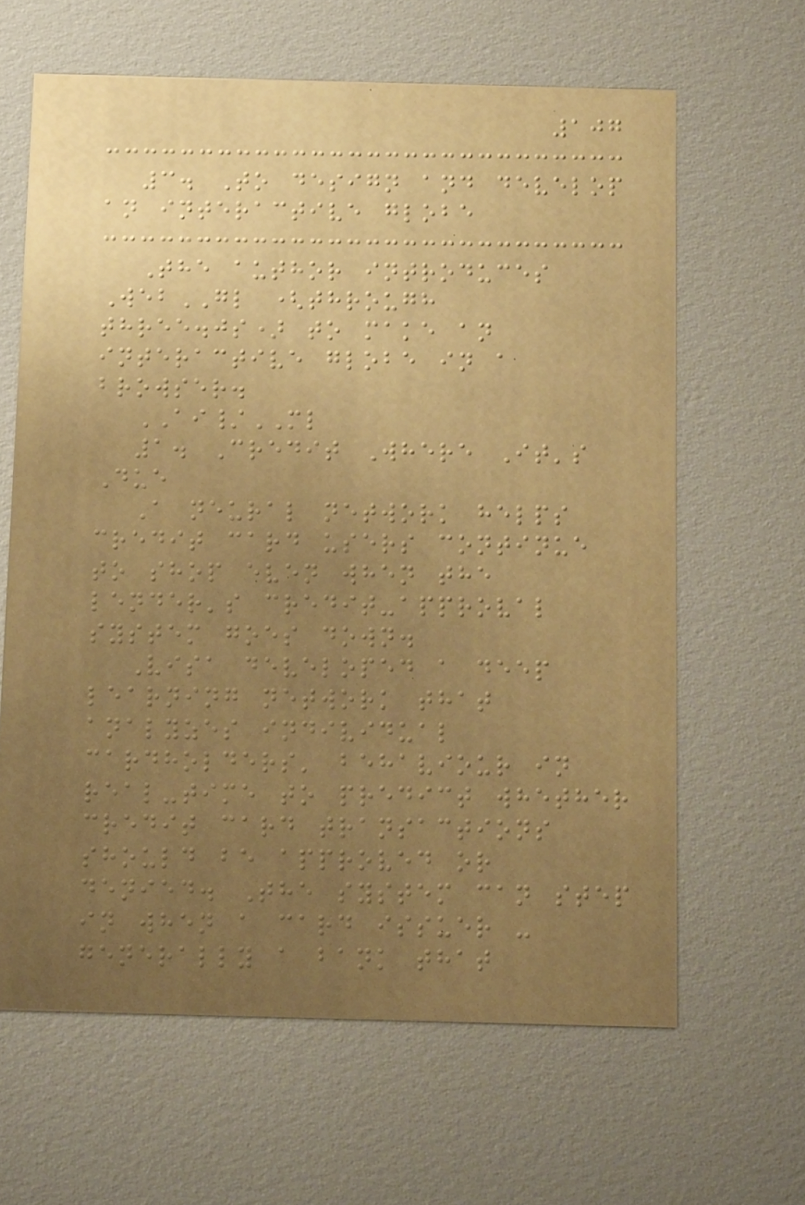107
3. To design and develop
an interactive globe
The author introduces
WebGL (through
three.js) to make an
interactive globe in a
browser.
AI/ML
1. Credit Where It's
Due
A neural network helps
credit card users continue
to shop even when the
lender's credit-approval
system goes down.
Visa developed a deep
learning network that
analyzes individual
cardholders' behaviour in
real-time to predict whether
credit card transactions
should be approved or
denied. The system can step
in when a card issuer -
generally a bank that
